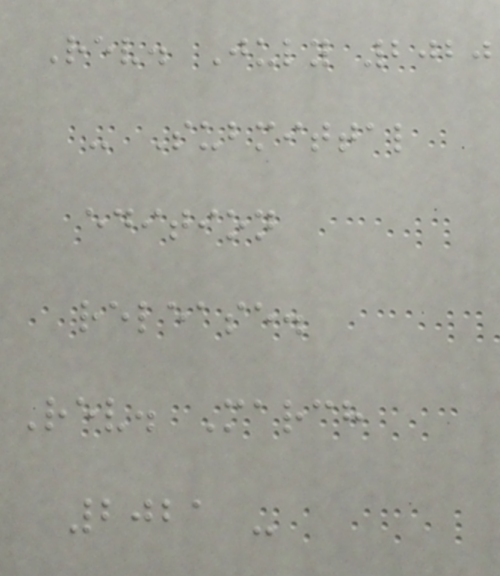Rev. July 2020
- Submittal
edition
release.
Rev. March
2021 -
